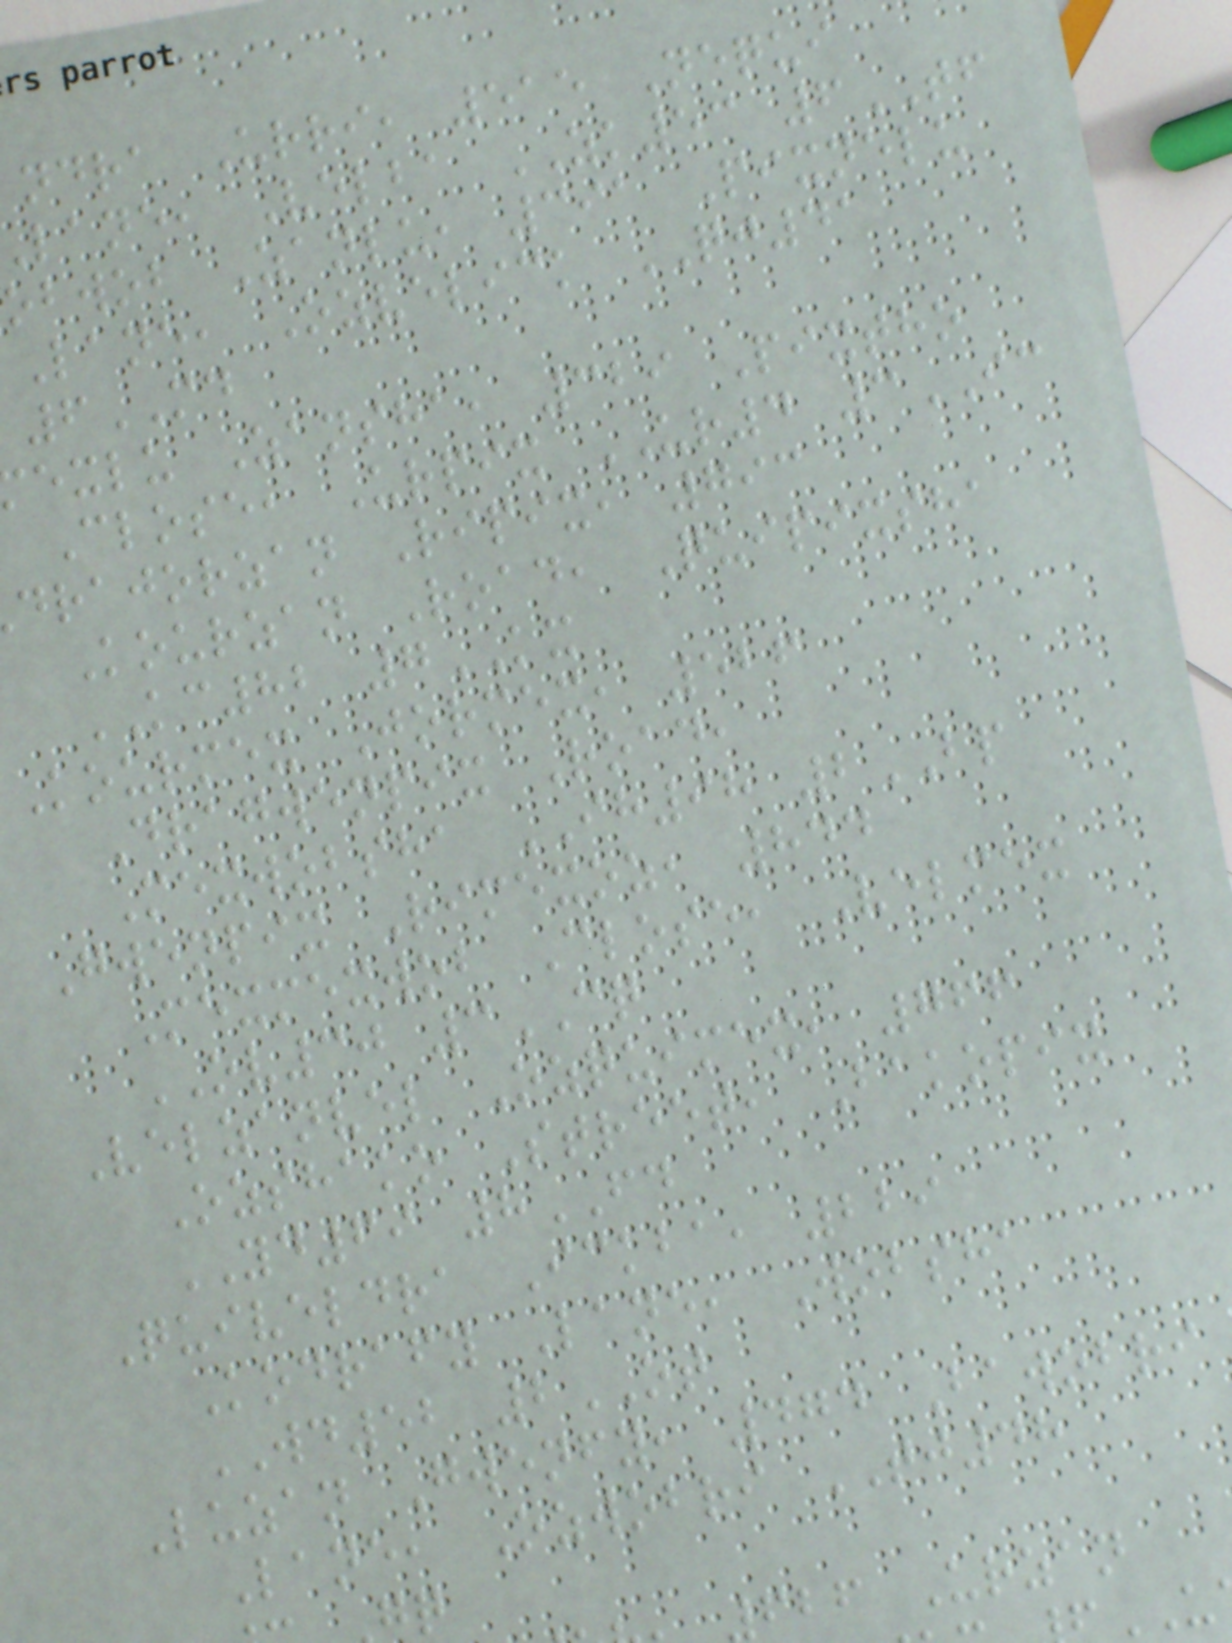ndra Urri, 515 Nequi
lane, Velba ZK53 6TF
obwob Zanlu, 391 Pixnelu
Lane, Ozvelick QJ41
6MD
exlu Zansha, 329 Pixtho
Close, Urpix UR4 3IC
drajorzan Ripix, 793
Kourzan Road, Quipixsha
KC82 7KX
Kourmex Jormex, 526
Dragwenpix Road,
Mexwobsha IH98 2BP
Gwenpix Rimexoz, 844
Mexmexwob Close, Velmex
OV30 3CQ
Velzanvel Ozquimex, 766
Ozshako Street, Bakopix
YD69 8FD
Quiveldra Ickba, 229
Kodrafy Lane, Wobsha
WD52 2OT
Luzan Gwenfy, 474 Bawobri
Lane, Ozwobri TJ48
fbf Urzan
